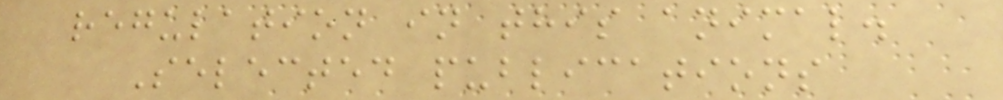regulation in this animal.
Selected publications
